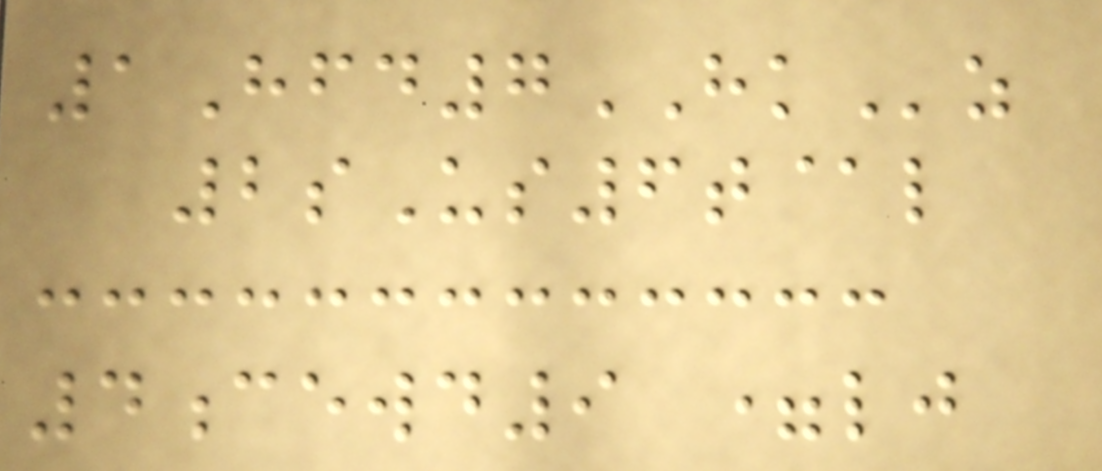1Hfd7HKz
2sUs6t@l
4cewd9 =lj
